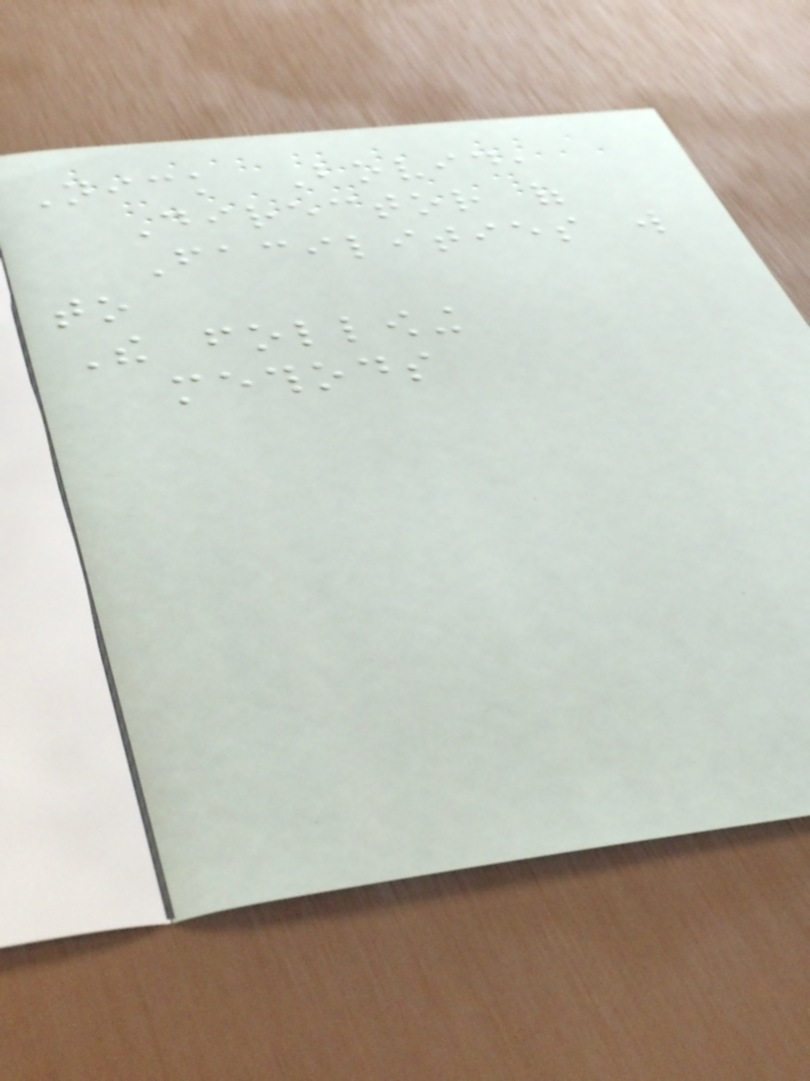Nick Bovid,
Director of
Facilities will
to
The following
methods
